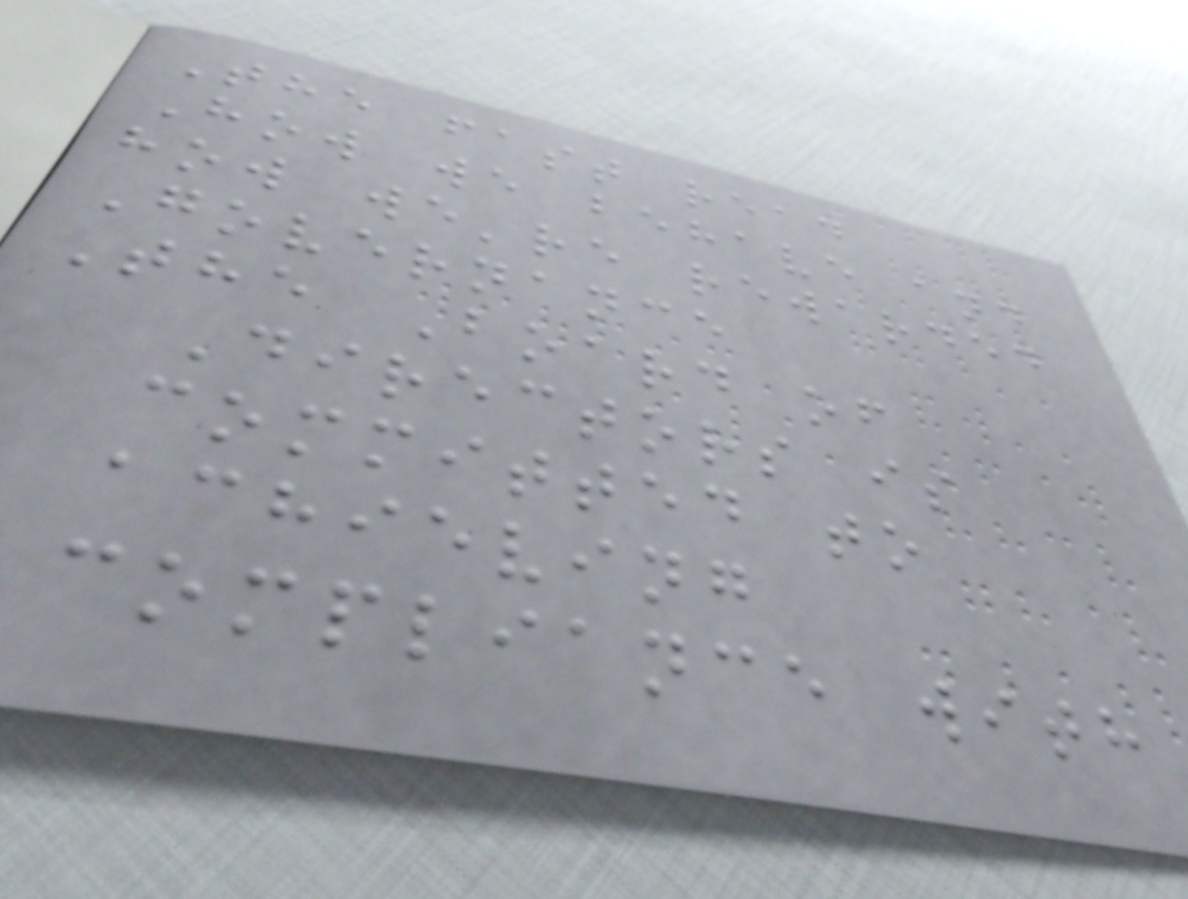The fast read
How we behave and
how we're rewarded
Governance
The Board of
Directors is
committed to
achieving
compliance with
